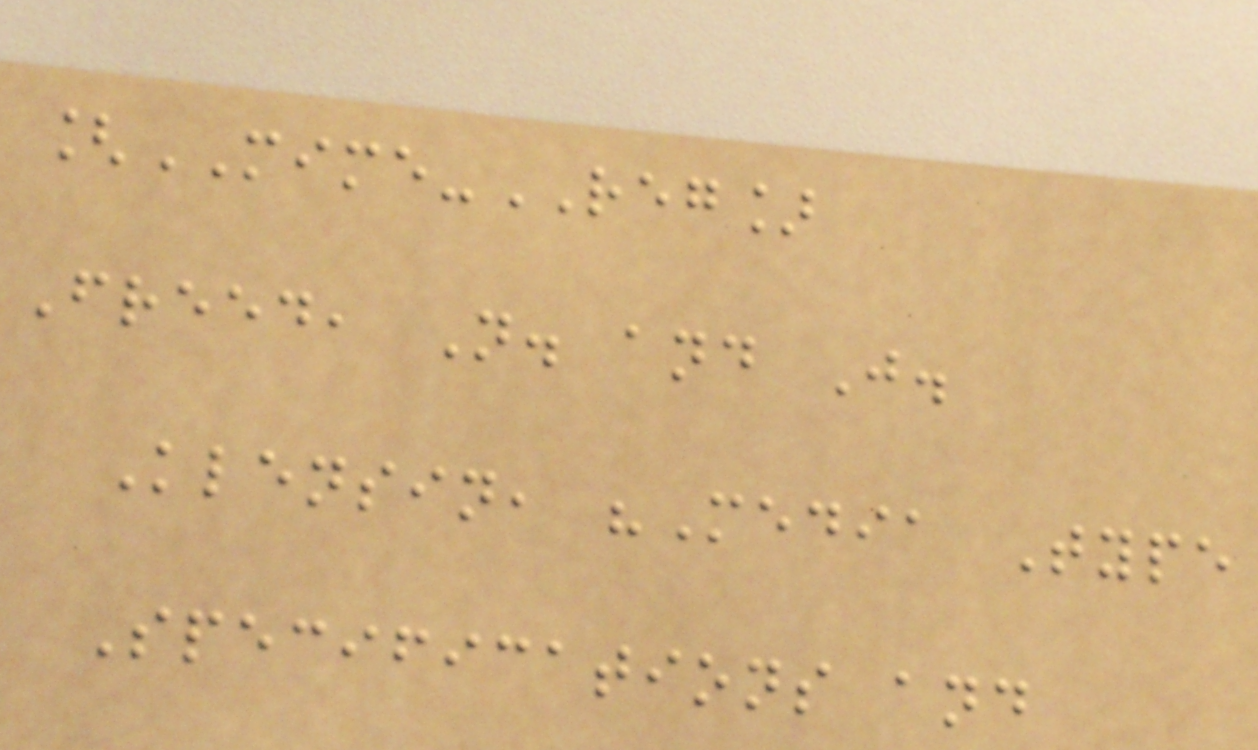[MIME-REG]
Freed, N. and J.
Klensin, "Media Type
Specifications and
